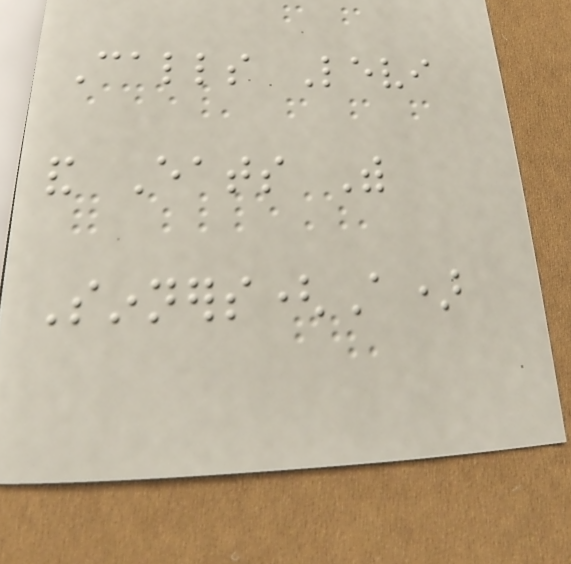Calls Levi
and Eats With
Sinners(A)
